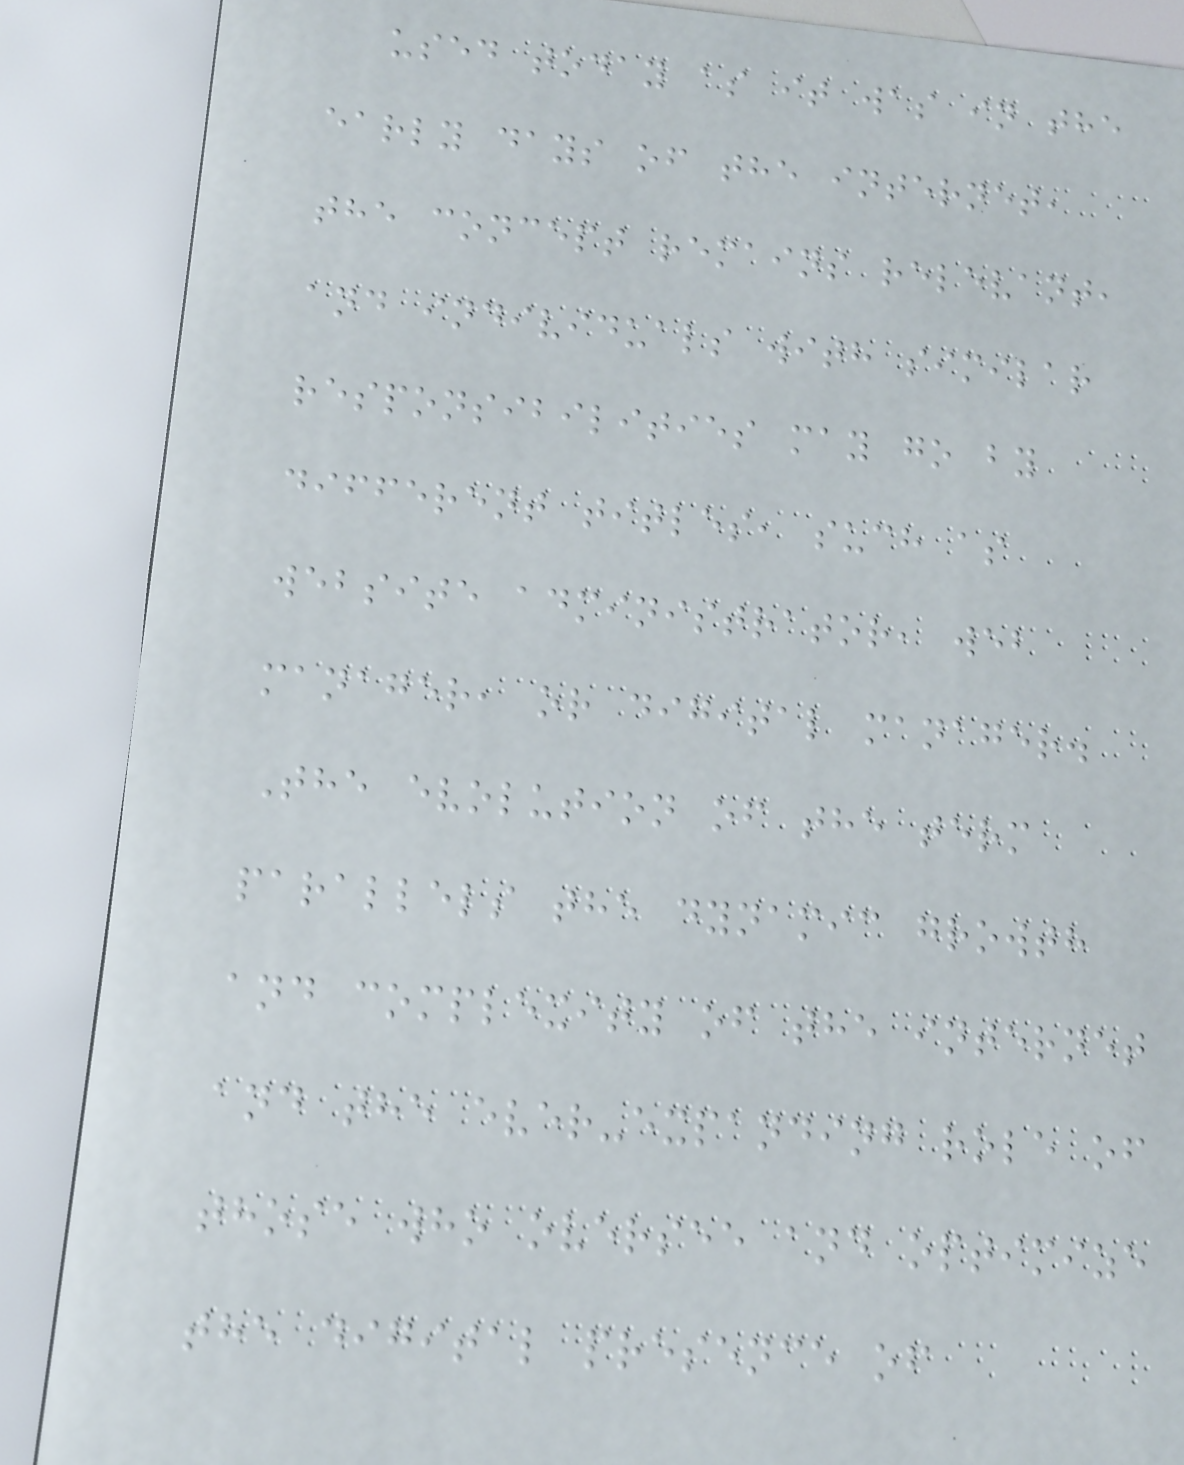used today as it was in the
early days of the internet,
the concept remains relevant,
and individuals with similar
responsibilities may go by
different titles, such as
website administrator, web
manager, or digital manager.
The evolution of the term
parallels the dynamic growth
and complexity of the internet
and the ever-expanding role of
those who oversee and optimize
the digital presence of
